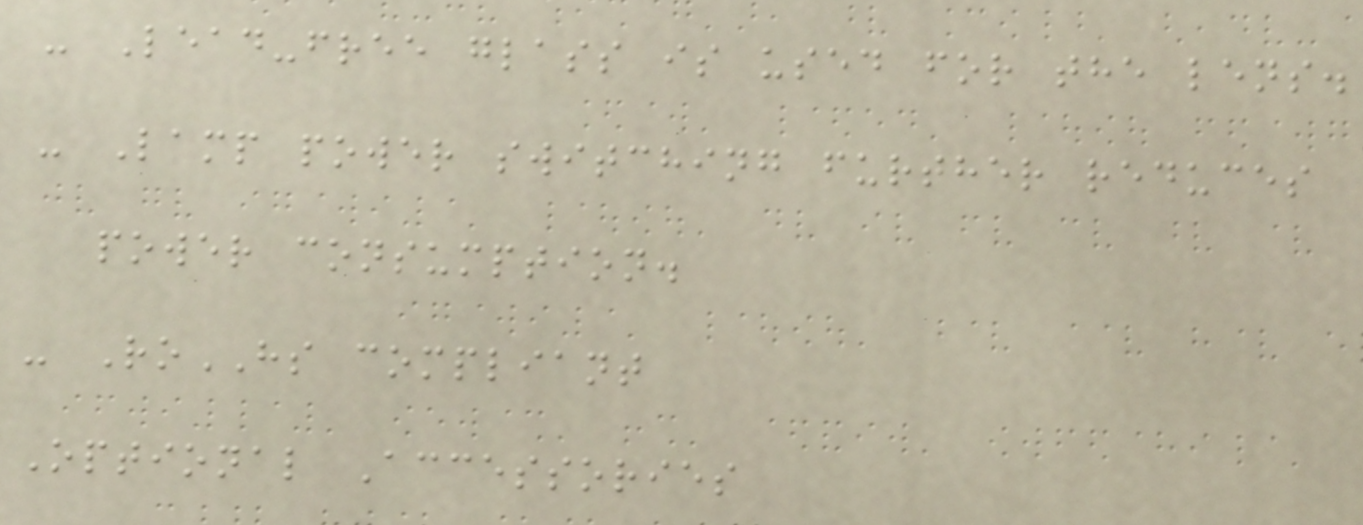- Lead-free glass is used for the lens.
- Lamp power switching further reduces
power consumption.
- RoHS compliant
Optional Accessories
